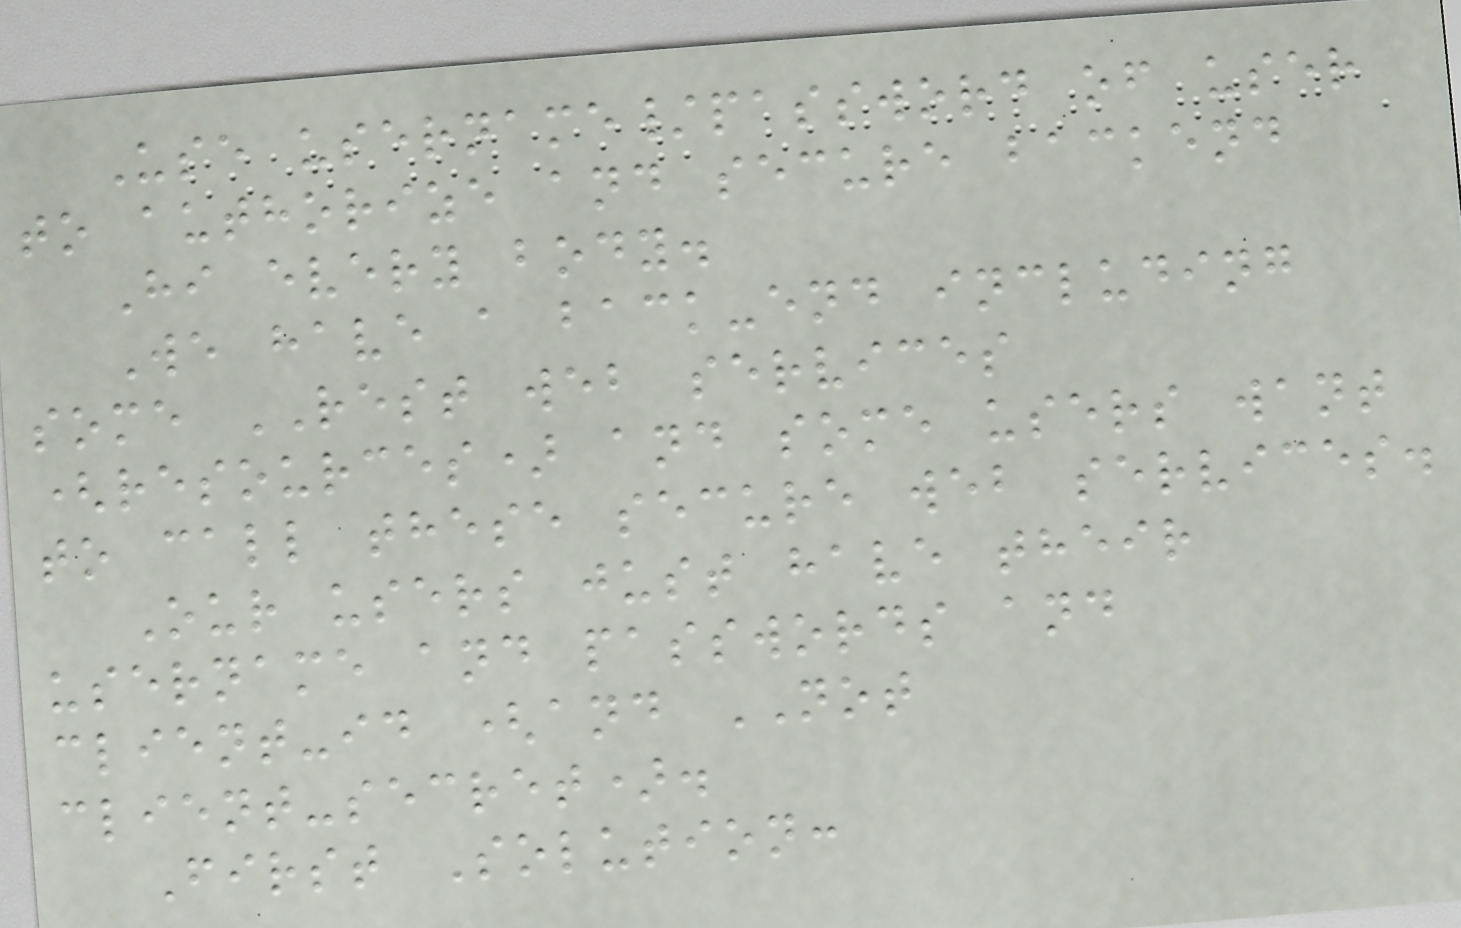Use username/password of user
to authorize and secure backend
Hi every body.
We have a back-end including
some REST web services
(resources) and some users want
to call these secure web services.
Our users just have their
username and passwords and
client-id (and NOT
client-secret).
First Solution:
